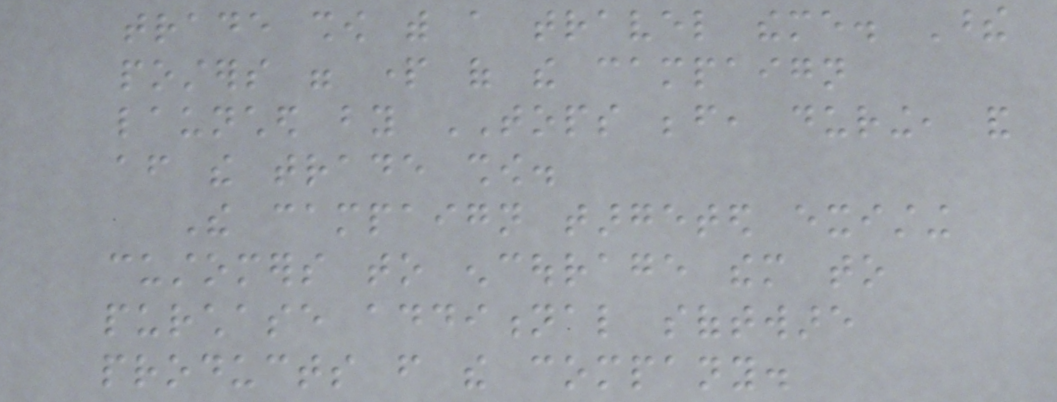trade show with a travel theme. These
posters were part of the campaign
launched by TOPS before, during, and
after the trade show.
The campaign targeted existing
customers to encourage them to
purchase additional software
products from the company.
